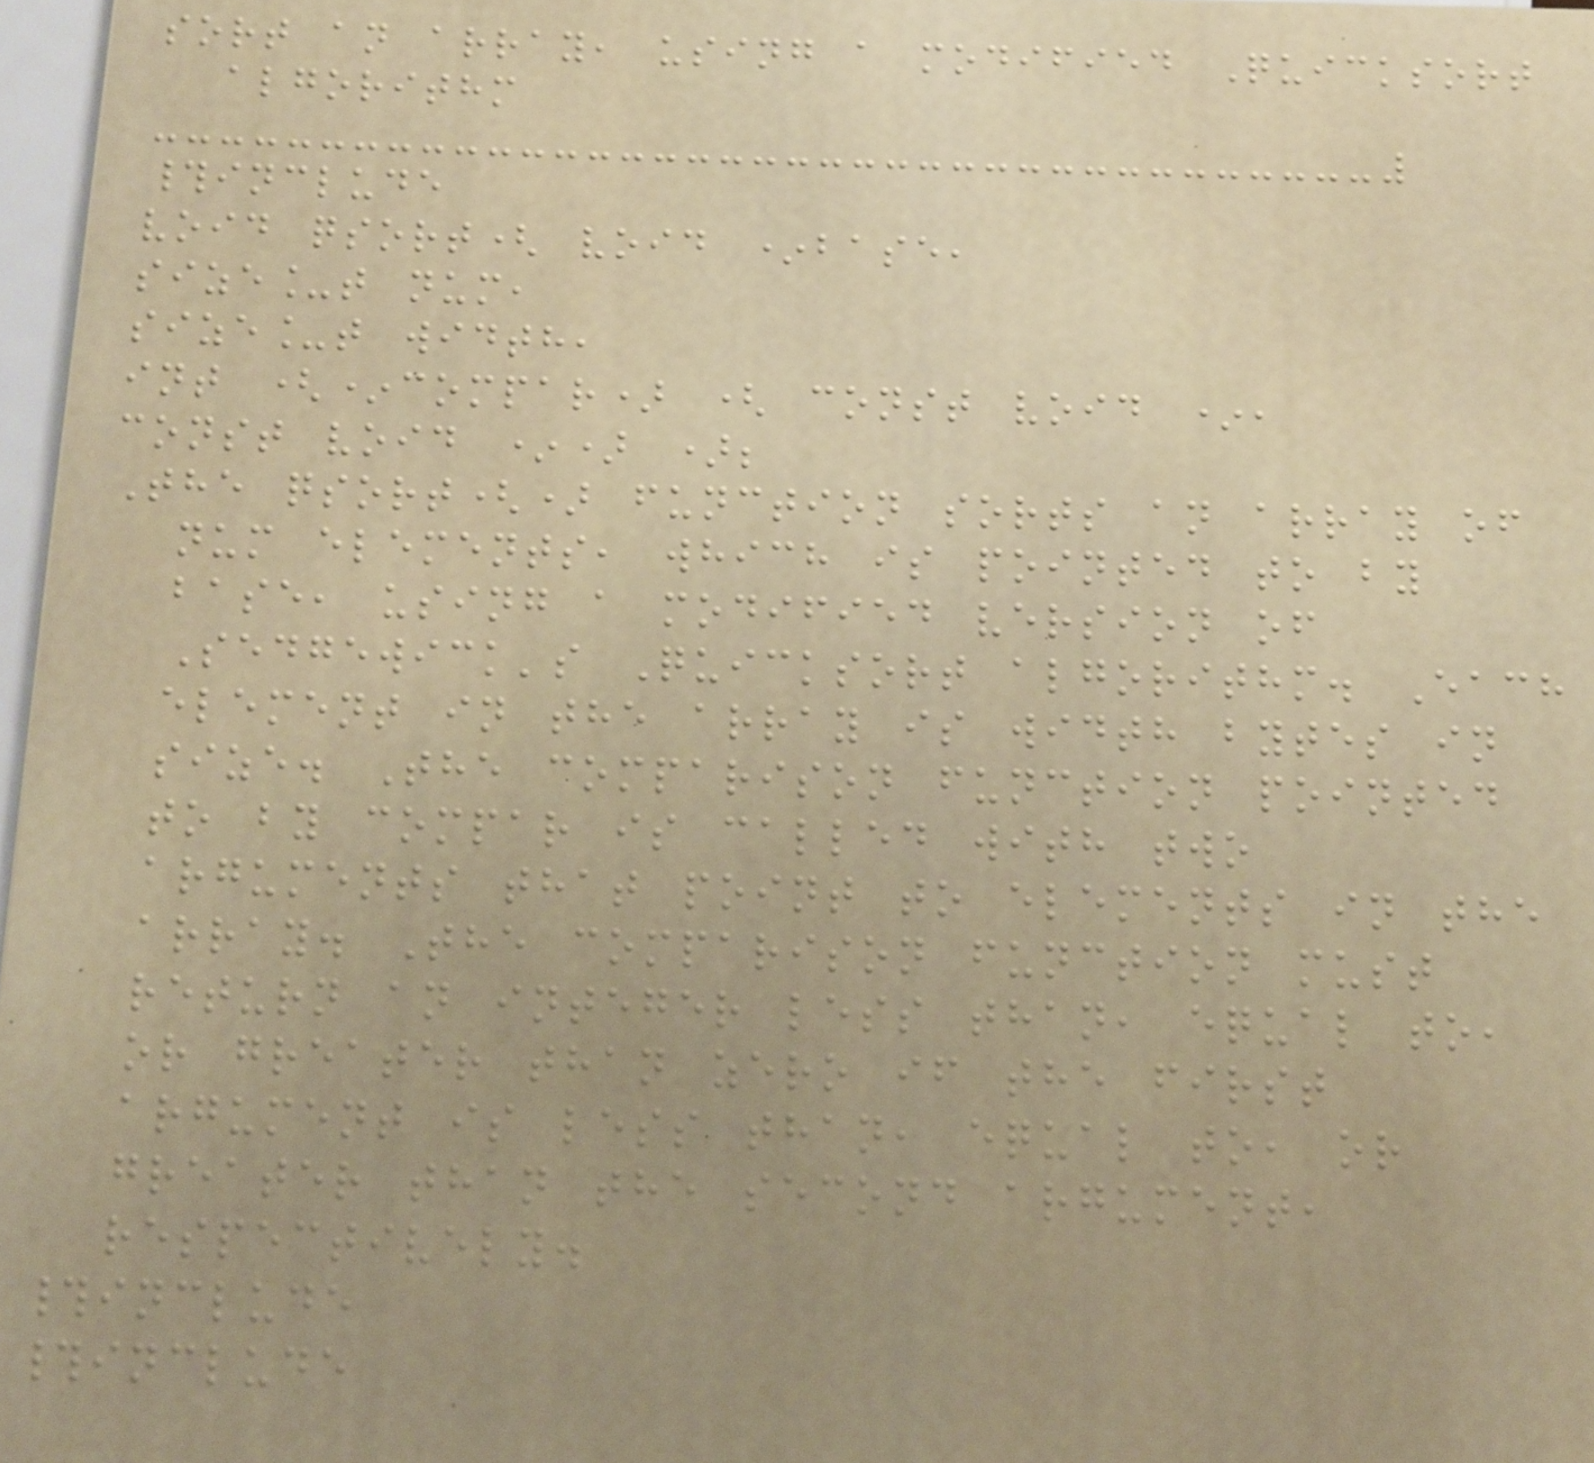sort an array, using a modified Quicksort
algorithm
#include
void qsort( void *base,
size_t num,
size_t width,
int (*compar) ( const void *,
const void *) );
The qsort() function sorts an array of
num elements, which is pointed to by
base, using a modified version of
Sedgewick's Quicksort algorithm. Each
element in the array is width bytes in
size. The comparison function pointed
to by compar is called with two
arguments that point to elements in the
array. The comparison function must
return an integer less than, equal to,
or greater than zero if the first
argument is less than, equal to, or
greater than the second argument,
respectively.
#include
#include
